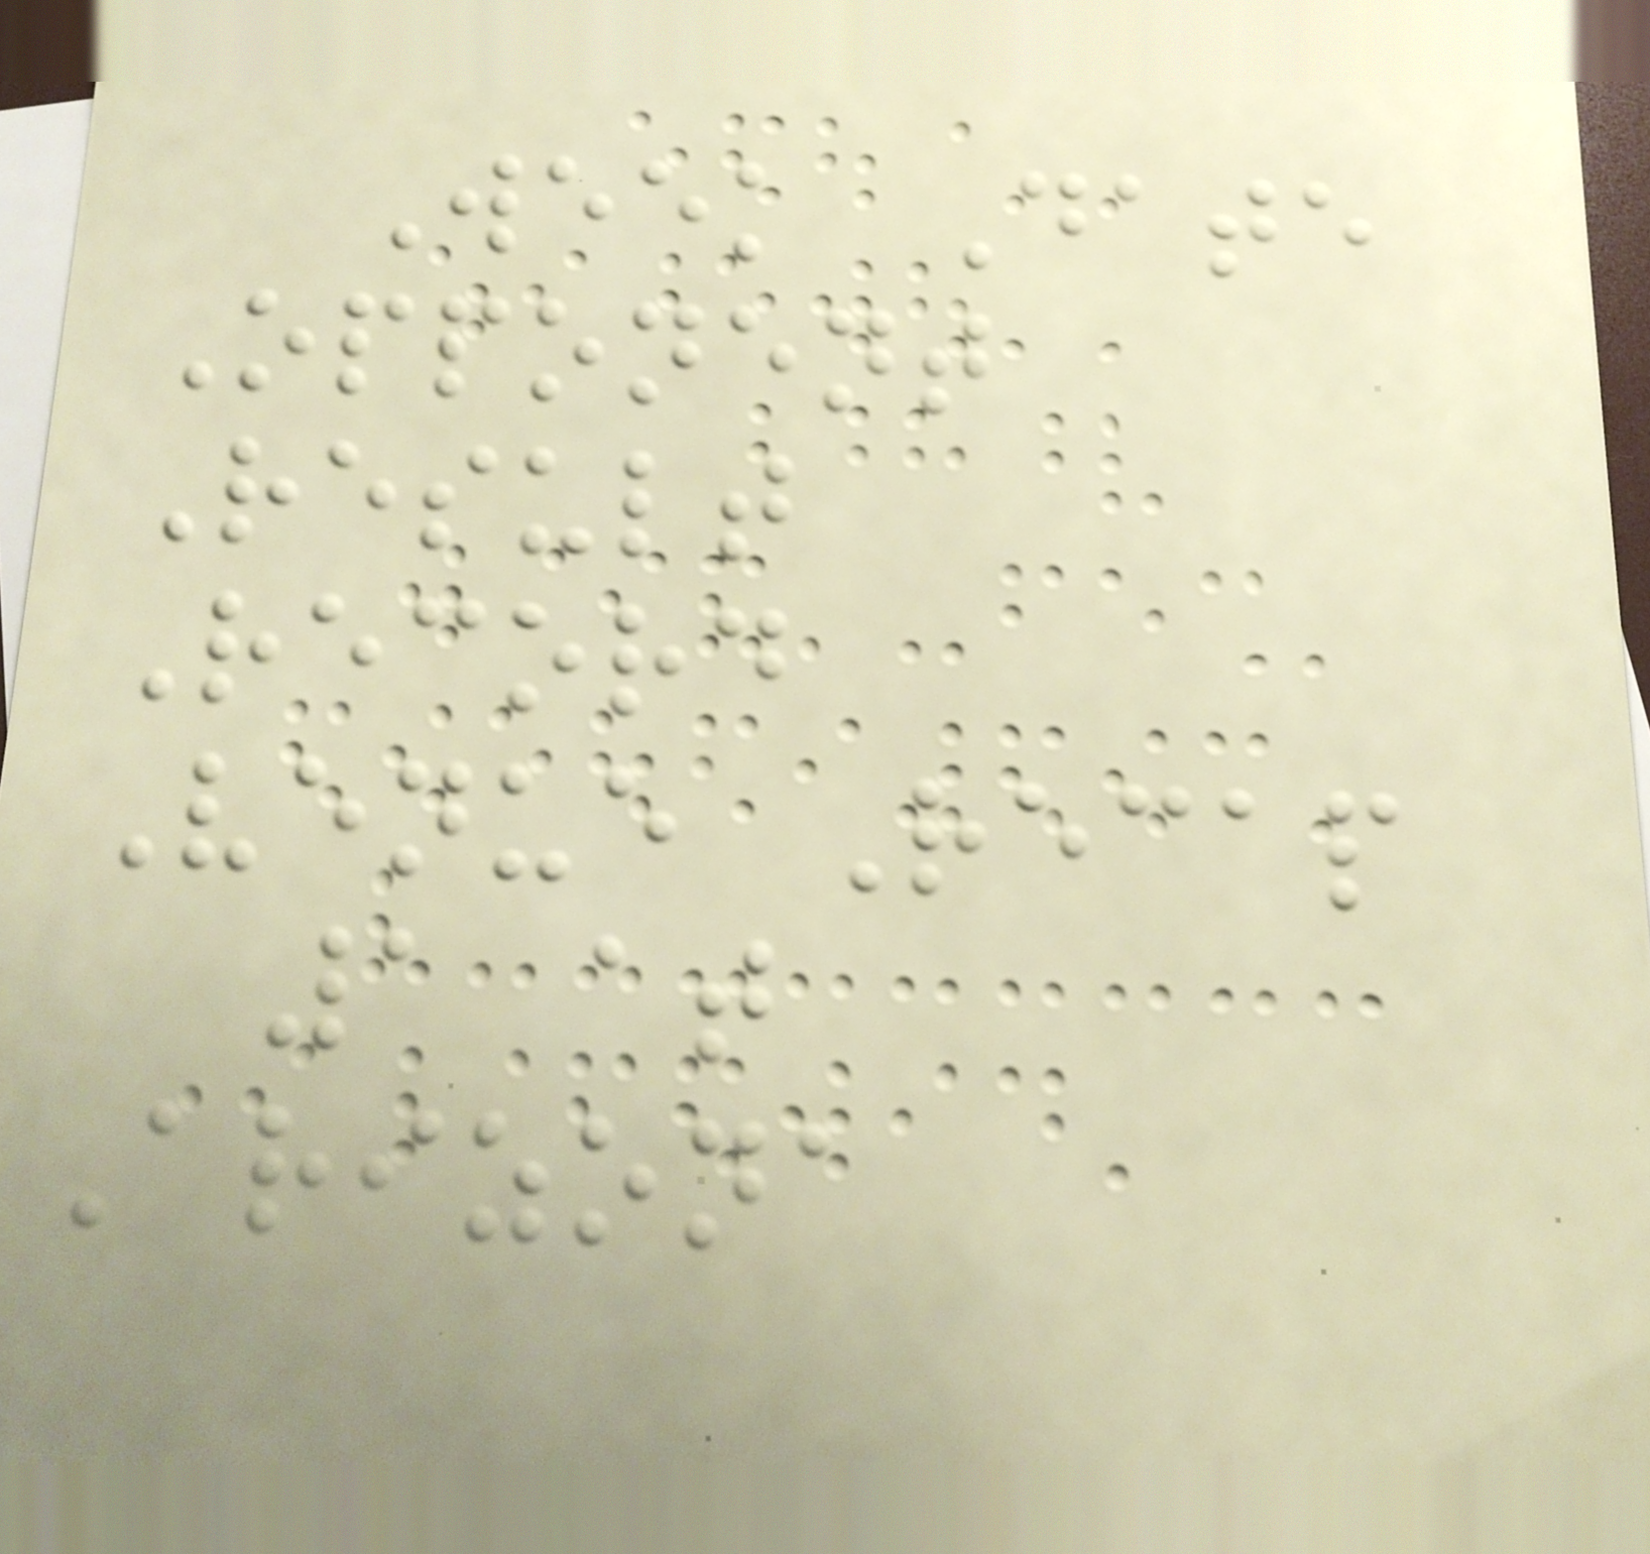Week Date
Opponent
Result
Record
Venue Recap
1 at
Arizona
